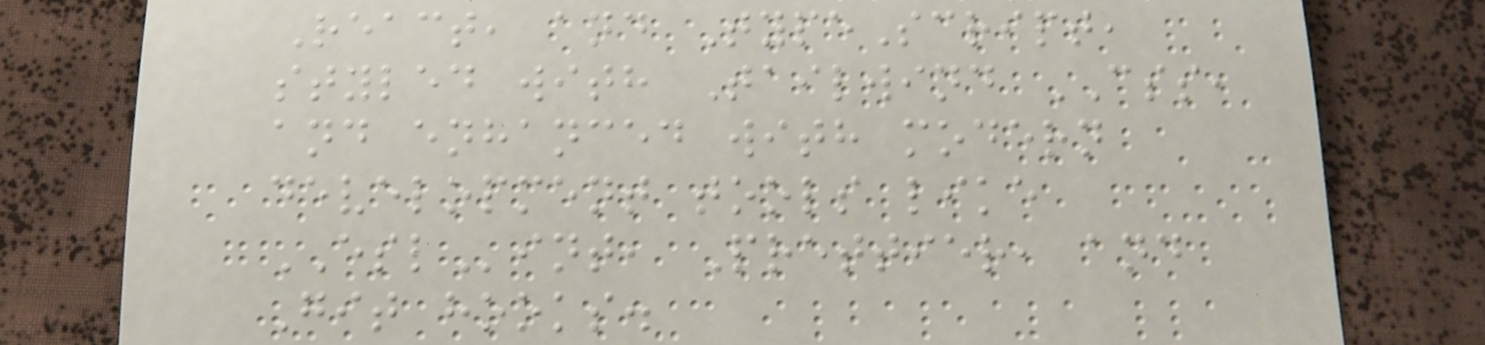React, and TypeScript,
styled with Tailwind CSS,
and enhanced with modern
development tools like
ESLint, Prettier, and
Git hooks.
